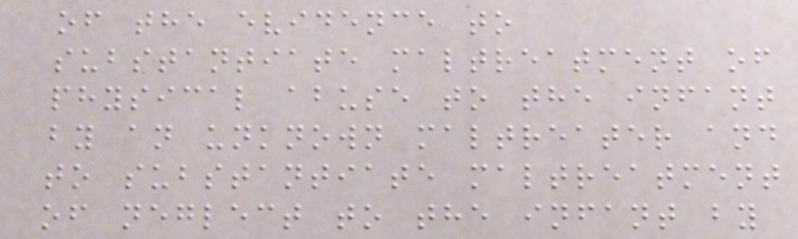of the evidence to
substantiate maltreatment of
physical abuse to the infant
by an unknown maltreater and
to substantiate maltreatment
of neglect to the infant by
